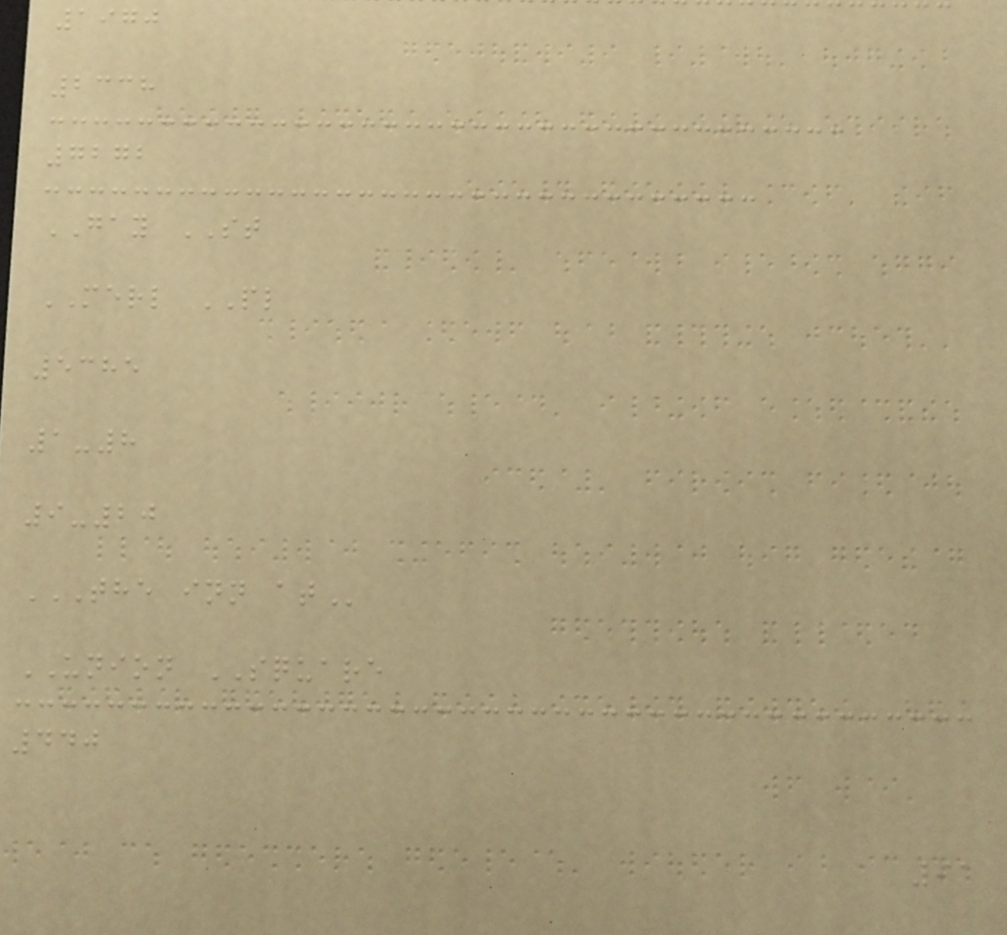1970
2338
7272
GAY ST
MERL PL
5385
1-8
9-20
THE INN AT
UNION SQUARE
440
91
